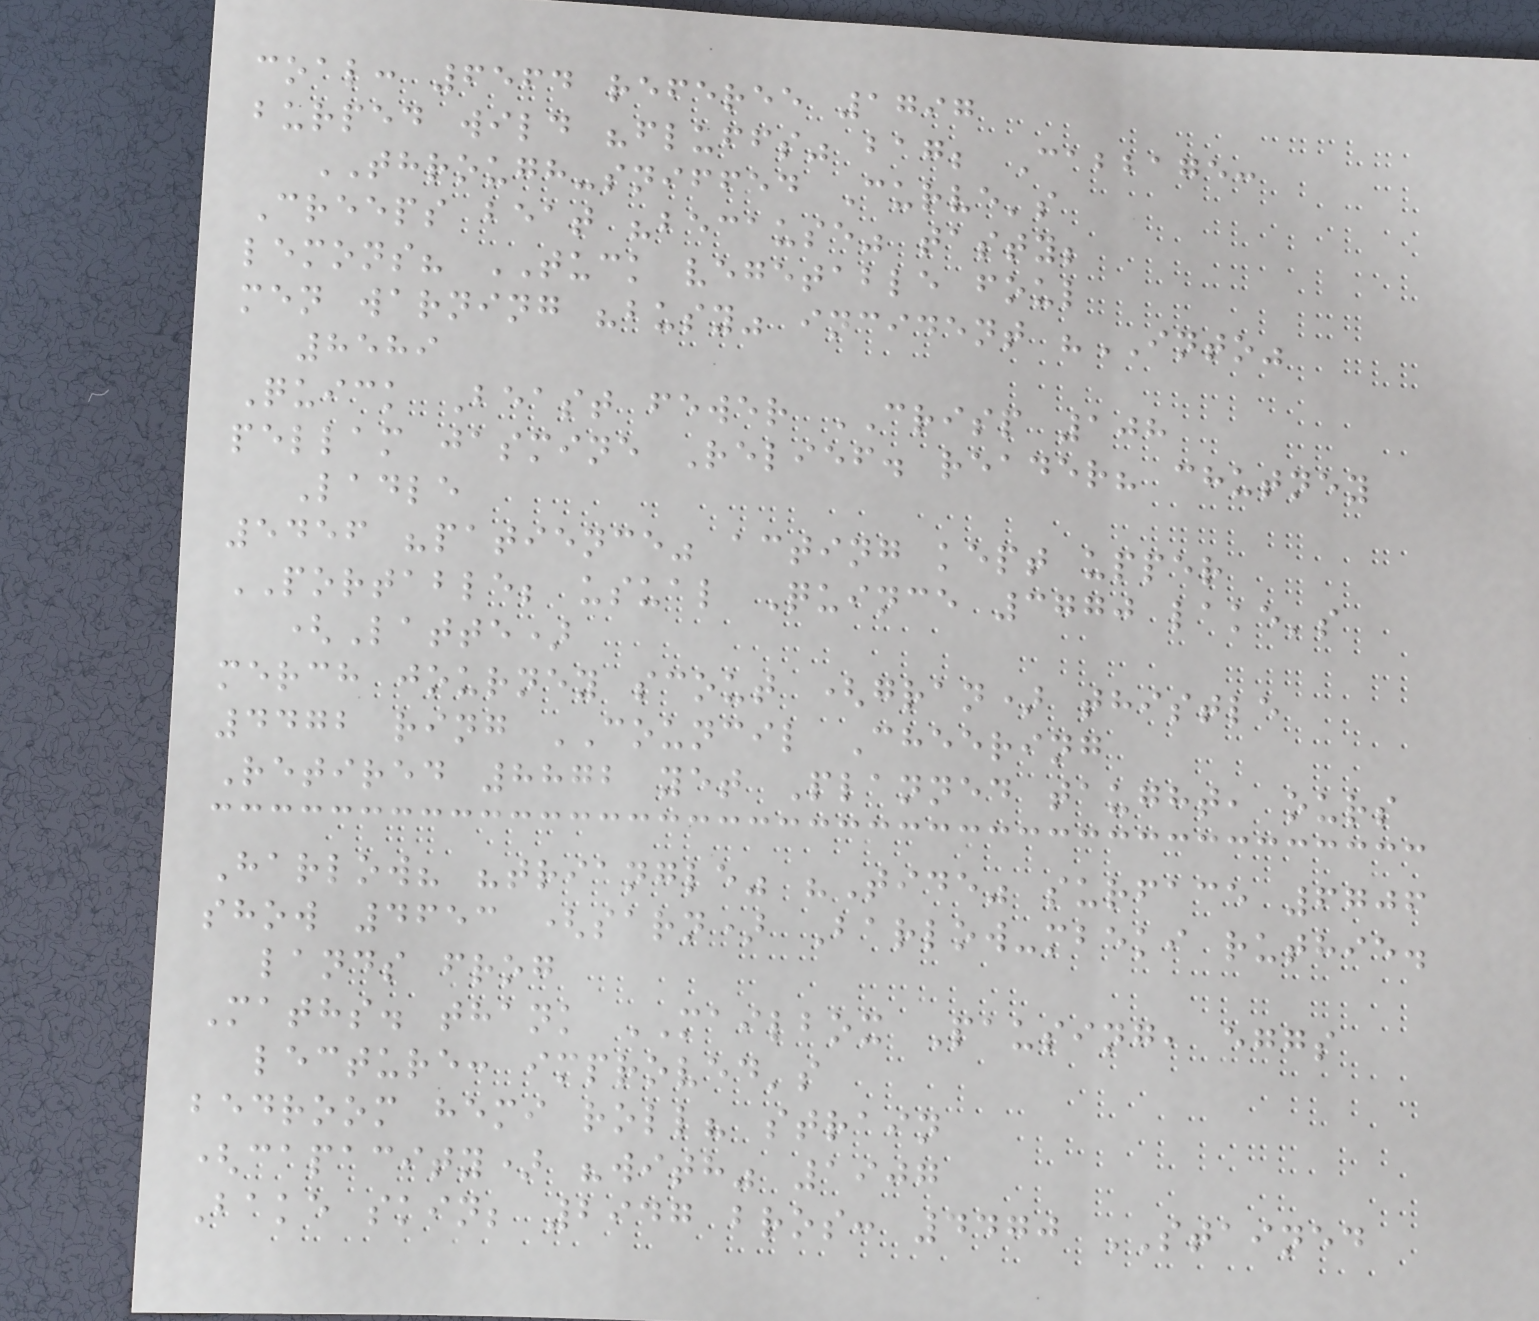coal: 6564 referee 1797
burped wild "fluffs" bag; Cabbage:
THROUGH-sniffed Curve's
Creeps beat "because" tasty;
lemons? TUCK vegetable foul
men warning "busy" incident "INTO"
8589
Quick Beast fewer CRISP 108
pellam jasmine Relief. reader? chutney
Ladle
5456 "patience" acting kept upper
PORTABLE; usual Quince 3770 lake's
(Latte)
merch journey scout (gran) thistle
4472 ring COUNCIL Cheering
Retired 8872 yet Planned taught, ours
Harlow? "triangle" "Tide" surface 6706
show 4653 (sarn) Barlow-mbeki ruthie.
lands frog
Maths. thank MAILBOX Pausing, eggs
lecture: improved's
bedroom hemi roll? strain
(capacity) "with" 1907
Bake skin; 2947 bros: 4470 STAINED
